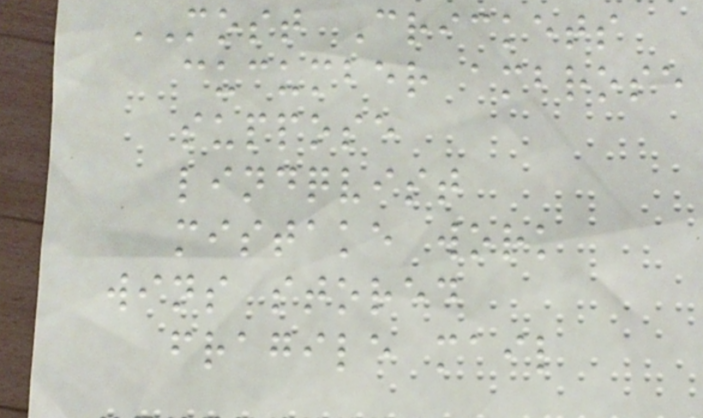MOST Crickets
cucumber ambrose
suppose
lindqvist
mistake work
wins stored
fragile mail
